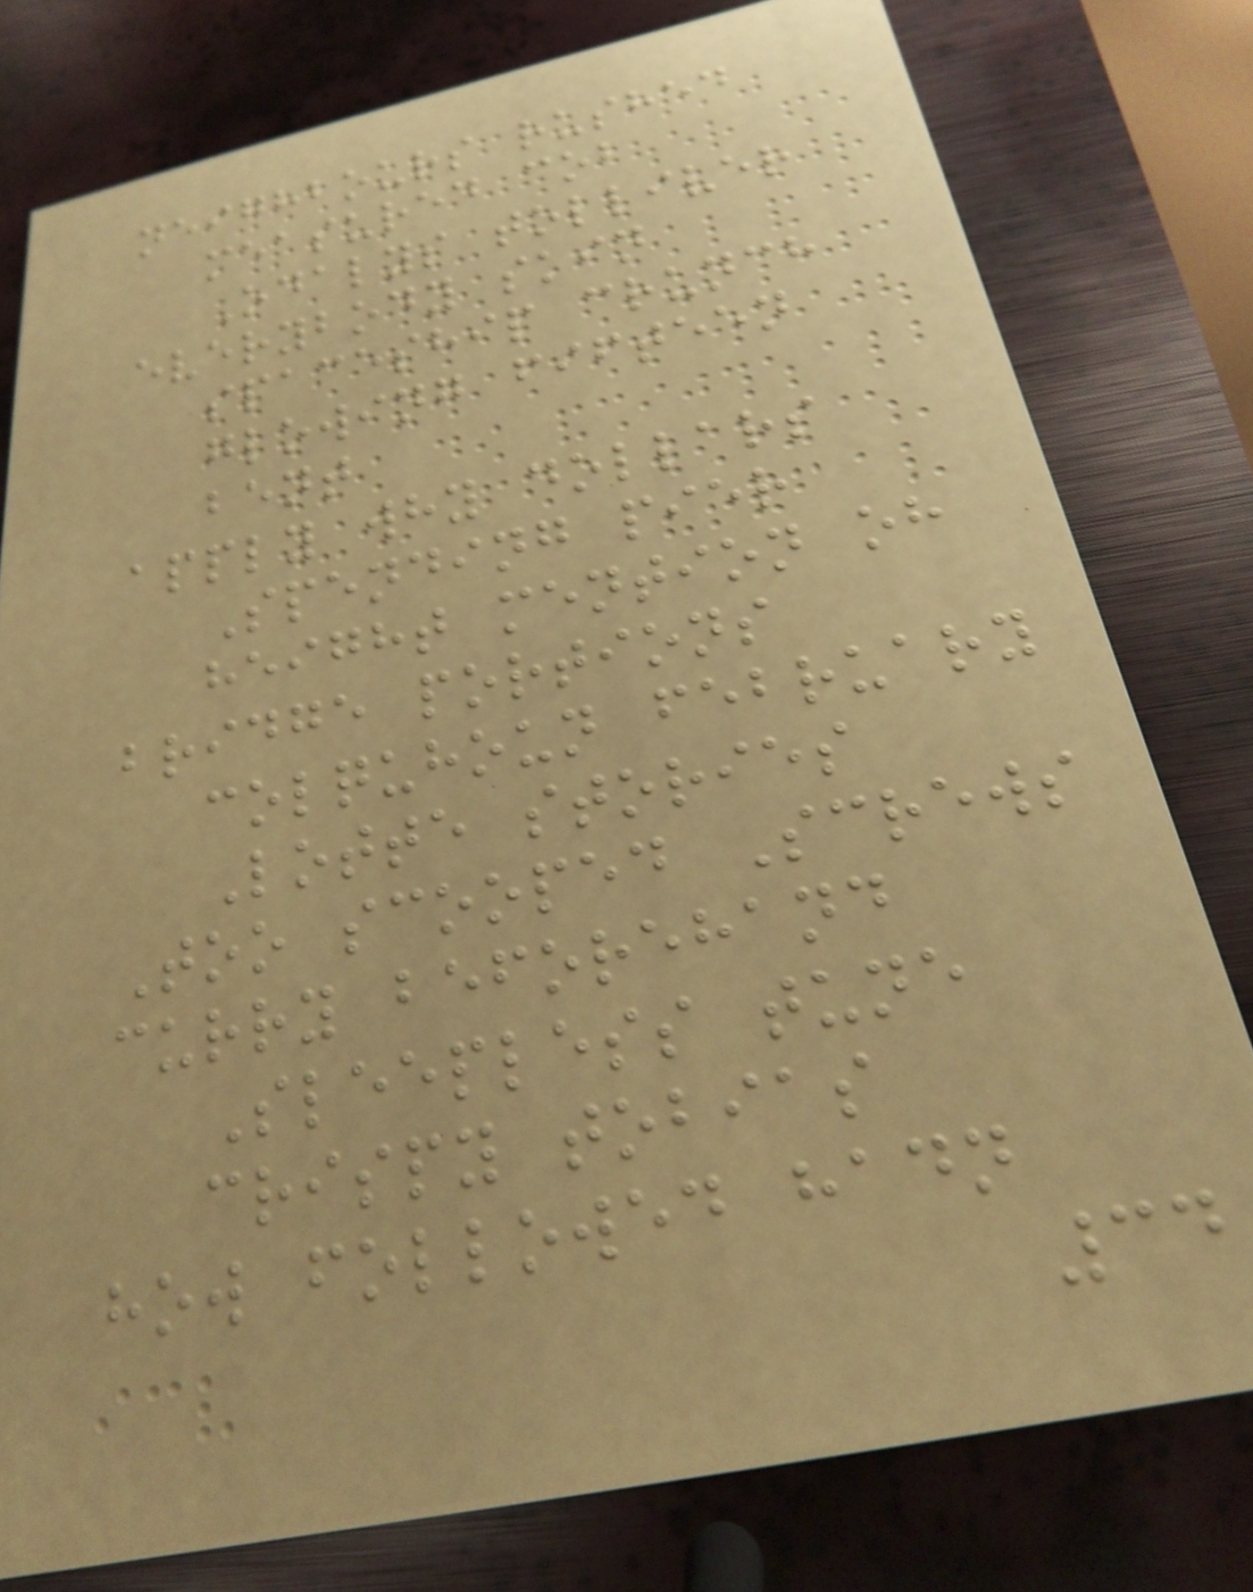neighbours rushed
measured cob
Odalys tolliver
everybody skin
spaceship crunch
glowing fifteen
bent
apply why dollars
Spending pier
height mention oh
bridge portions
colquhoun february
Lotte stories
Too scooped Screws
curry beforehand
Sleepless tune
crispy tobias
how followed hadn
34
